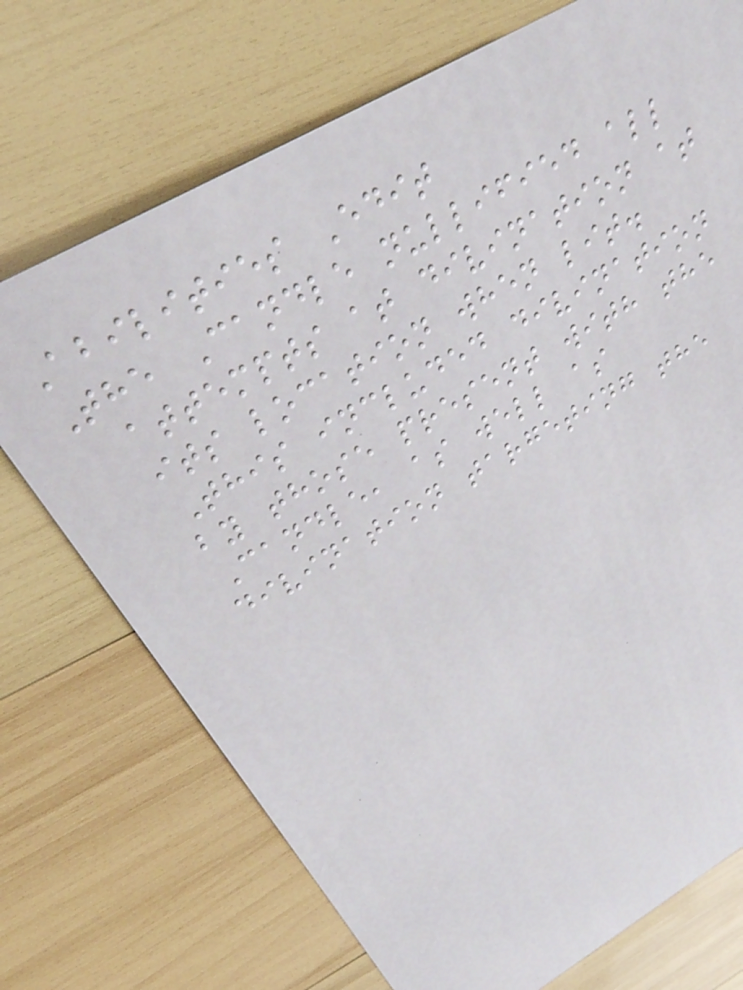Abilities Edit
The Candle nullified all
attempts at divination at
its location when lit.
This included divination
by those present with the
Candle, as well as
divination targeting the
